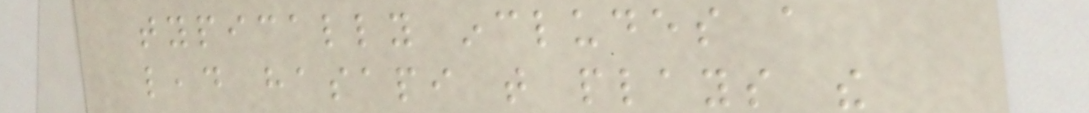typically includes a
lead hasapi that plays the
